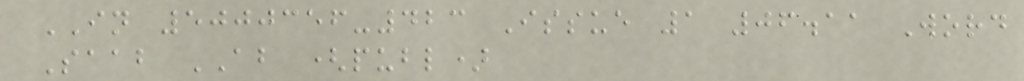IN 5000356-423 Issue 1 06.11 Word
Saab AB (publ)
